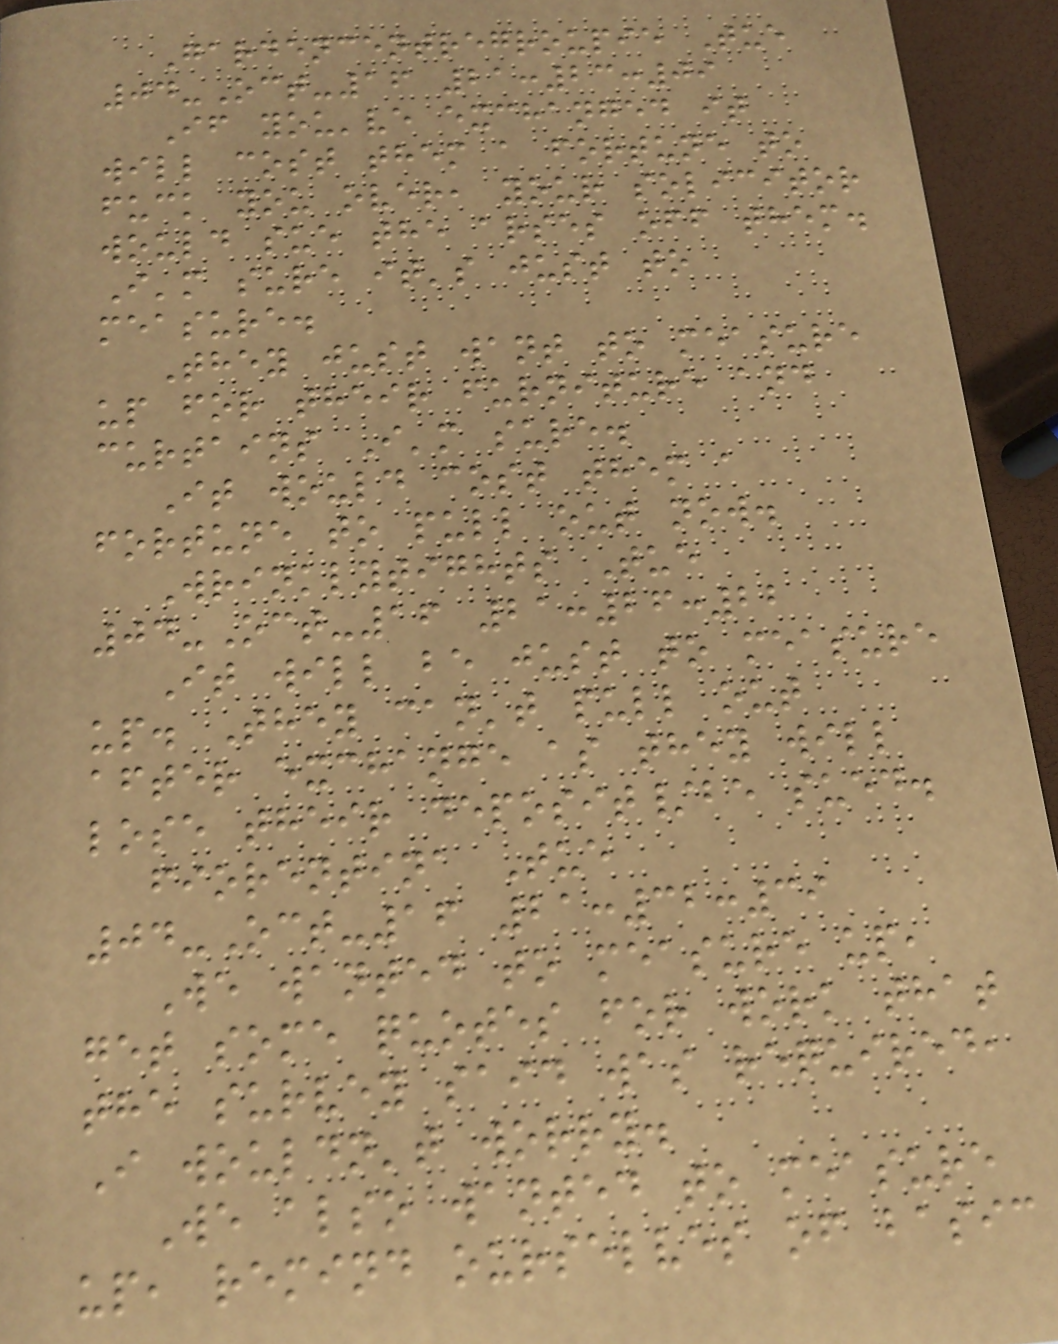Gardencentregroupie Tue
04-Oct-16 21:23:09
If you've exchanged it
will cost them a fortune to
fuck you over, your solicitor
would sue the arses off them.
I'm sure it's just to
measure.
They just want to measure
up for their furniture and
curtains I'm sure.
It would cost them a
fortune to pull out now.
Wrinklytights Tue
04-Oct-16 21:26:22
It will be just to measure
up. They can't pull out
after exchange as they will
lose their deposit/be sued.
fiorentina Tue
04-Oct-16 21:32:39
We wanted to measure up,
get some quotes for work that
the survey said was required,
I wouldn't worry.
We also wanted to measure
up, remind ourselves of basic
